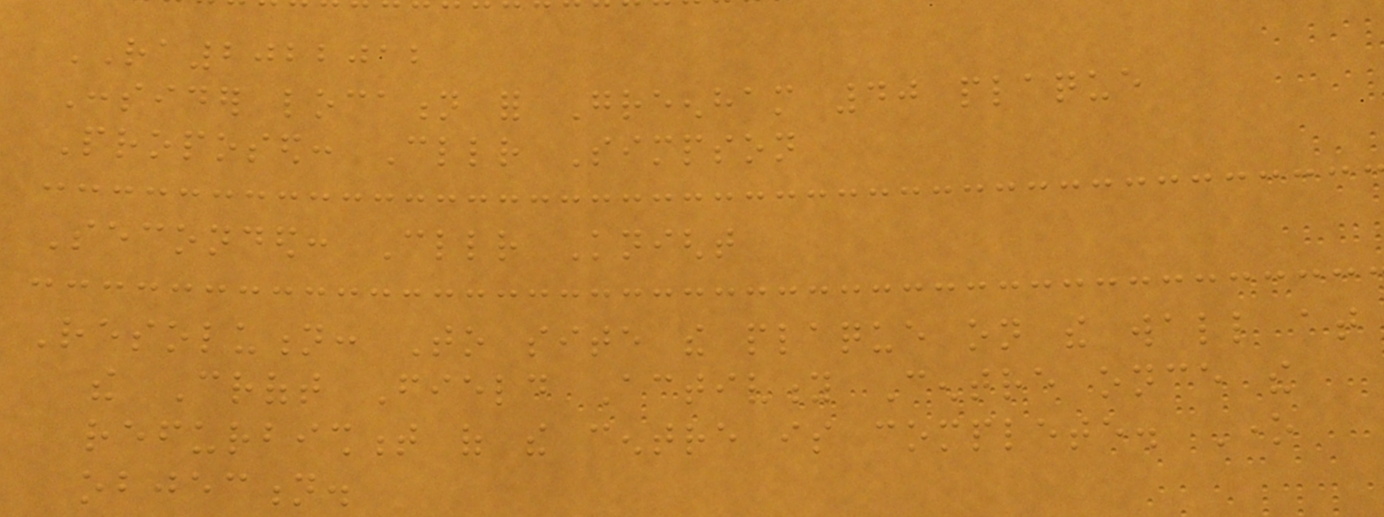RA2022012
Consider location for Greenham 40 plaque
Proposed: Cllr Simpson
Seconded: Cllr Knight
Resolution: To site the plaque on the wall at
the Croft Field Activity Centre once the
refurbishment of the centre is complete. One
objection.
